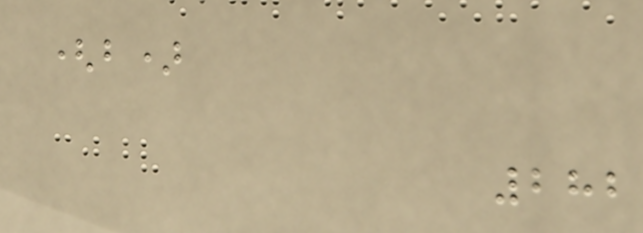(b)
282
